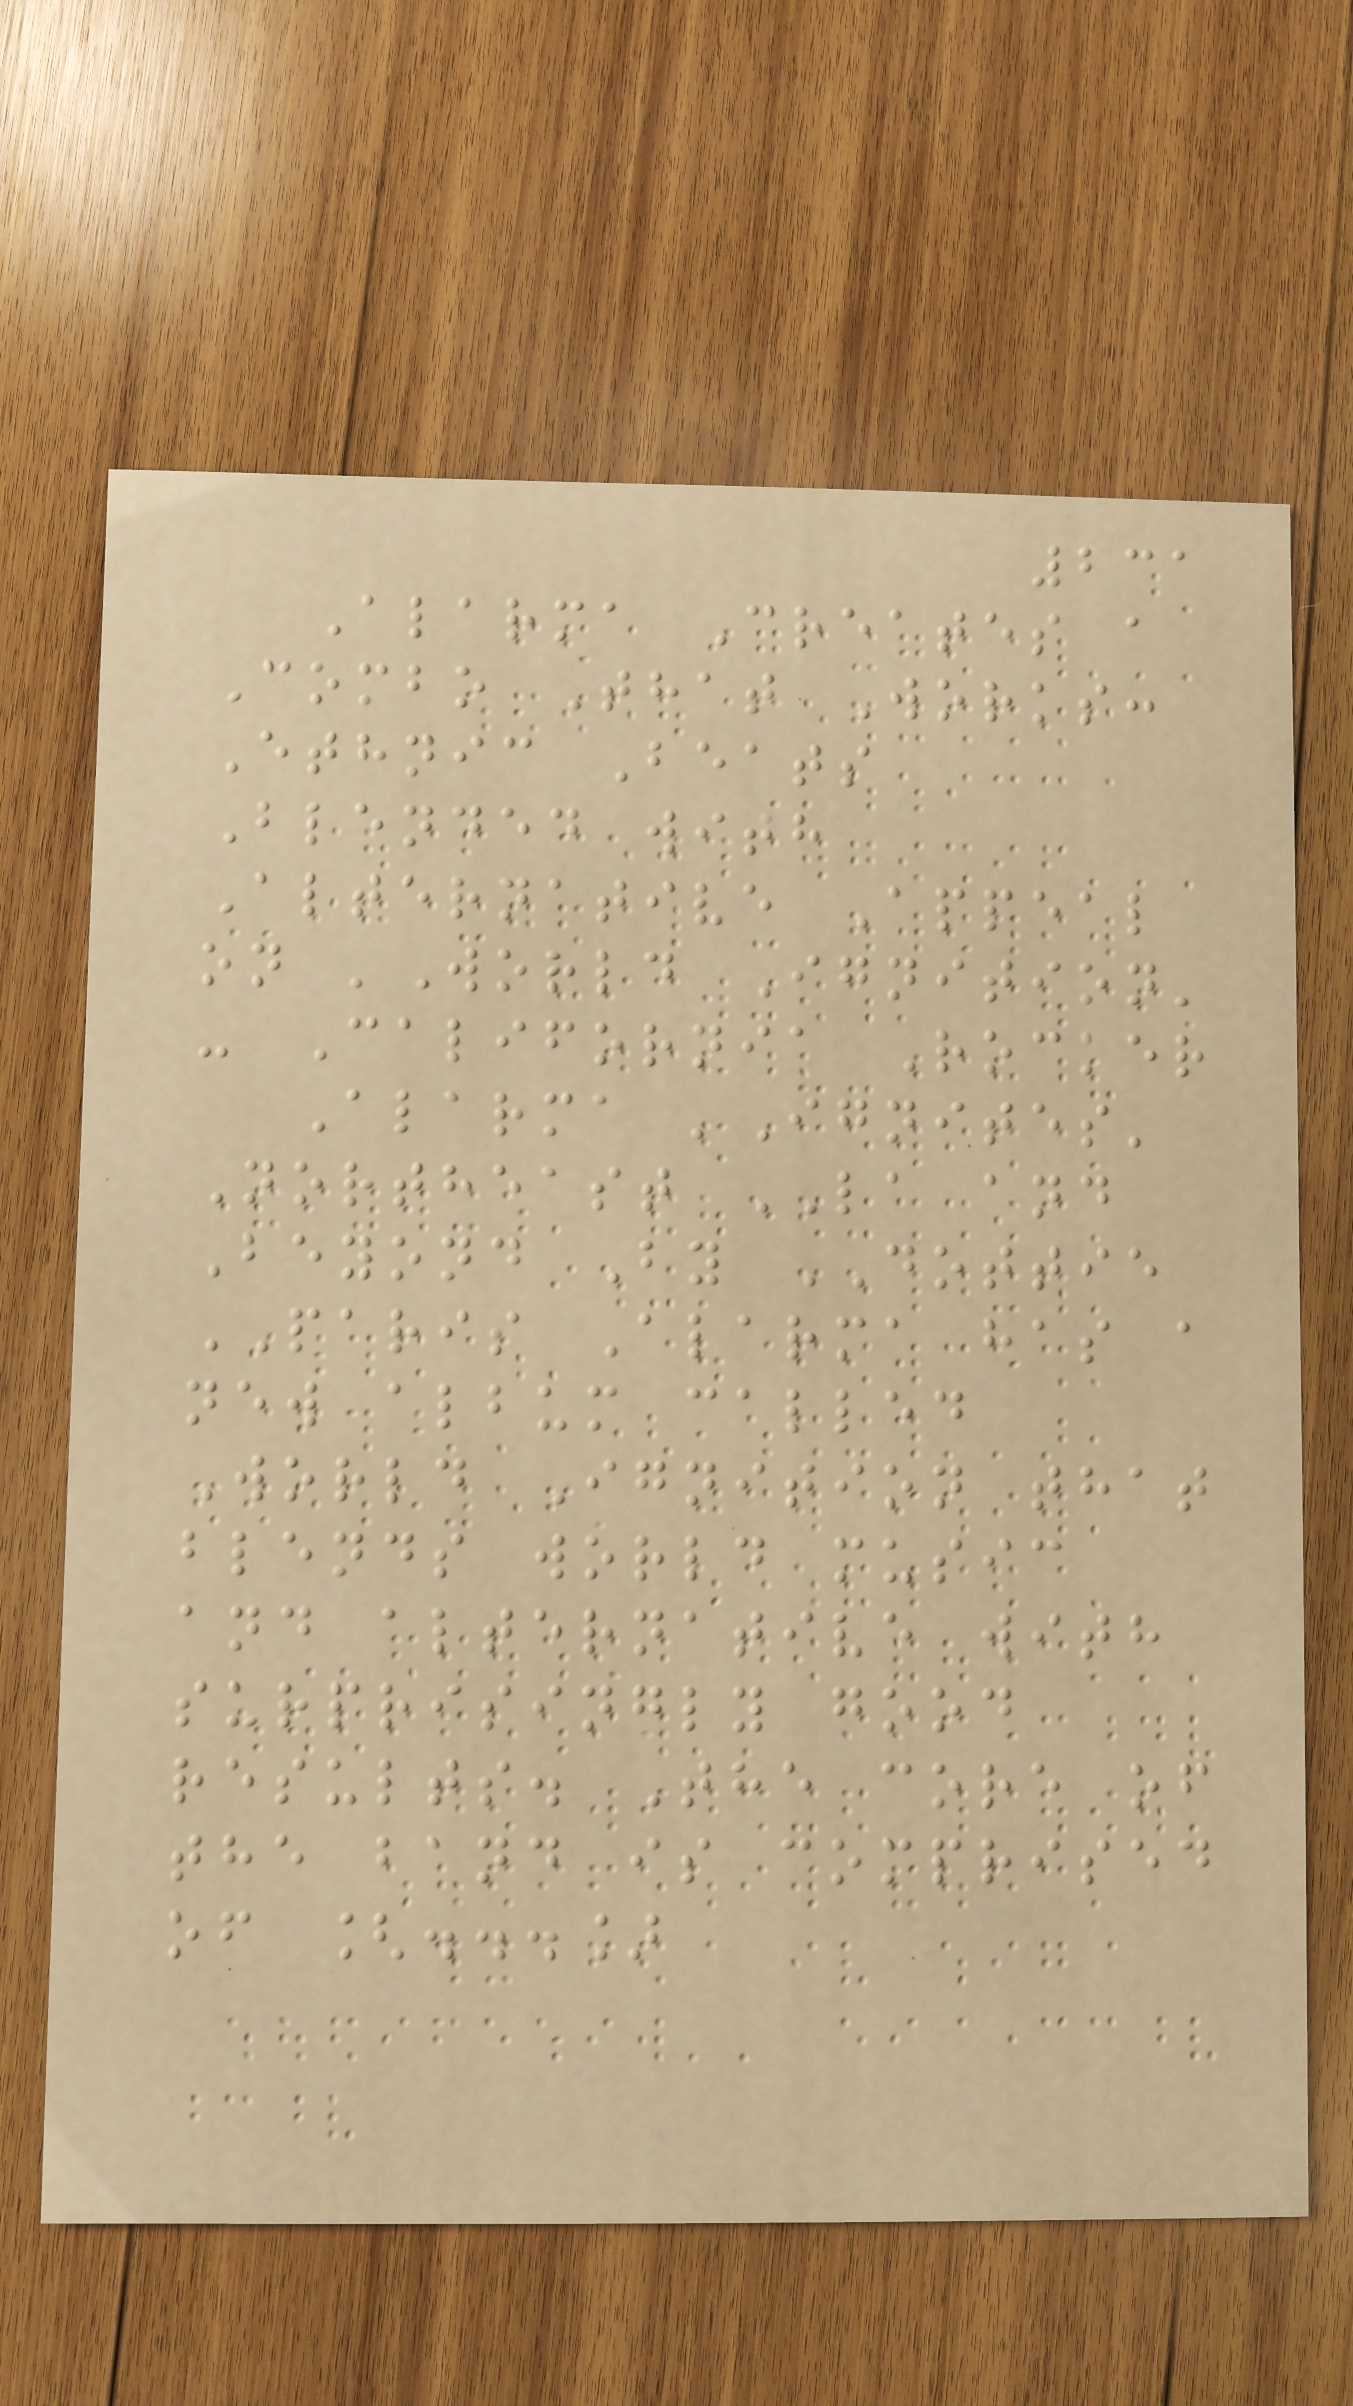231
Alarma Creates a
Combo That Works:
Ethnic Beats
Blended with
Alternative Appeal
on 'World Ignition'
- California Rocker
Alarma 'Ignites'
Northeast LA and
Beyond By DOTTIE
PARIS Alarma has a
new album called
World Ignition that
blends world music
and alternative with
surprisingly good
results. The core of
the band is comprised
of [...]
